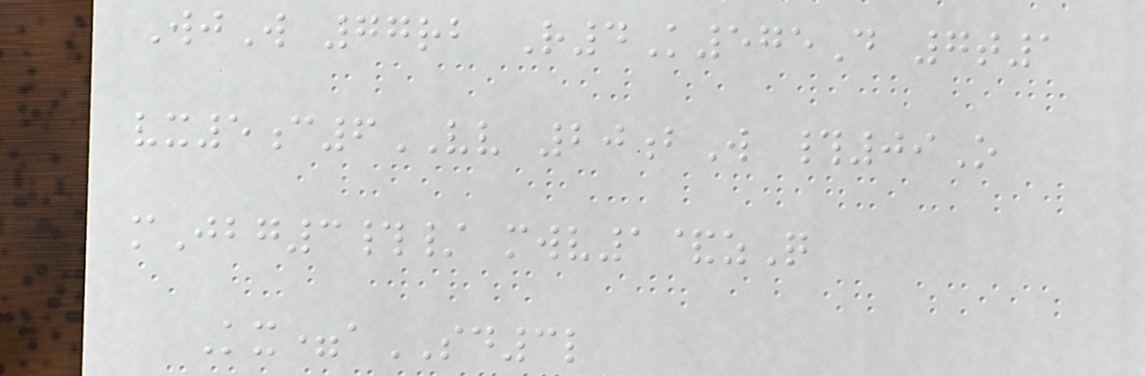WjW 77rb R4K575D 7t1
vx5c6VV 20bW #09O
mJbg3#/ mwv1&zQ
Kx=aSD3l
